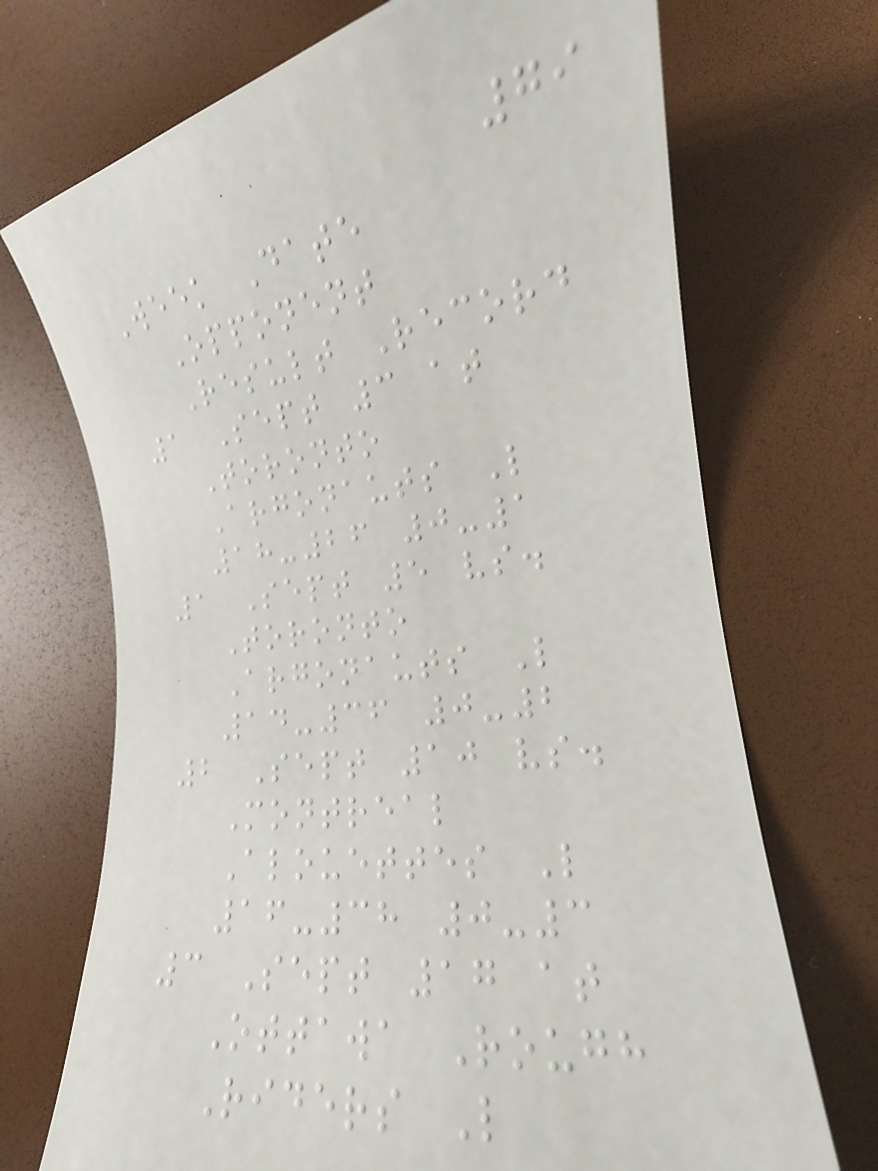79
Week Date
Opponent
Result Record
1 Sept 3 at
Toronto
Argonauts L
18-26 0-1
1 Sept 5 vs.
Toronto
Argonauts L
14-36 0-2
2 Sept 10 vs.
Montreal
Alouettes L
16-38 0-3
3 Sept 17 at
Ottawa Rough
Riders L
